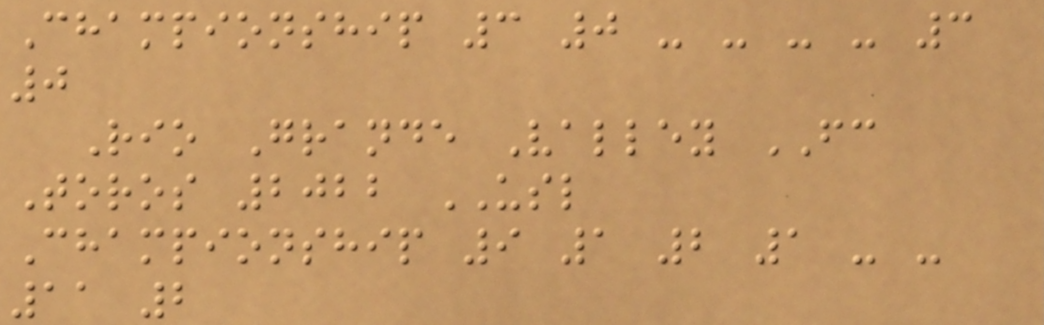Championship 3 0 - - - - 3
0
Rio Grande Valley FC
Toros 2022 USL
Championship 9 1 2 1 - -
11 2
